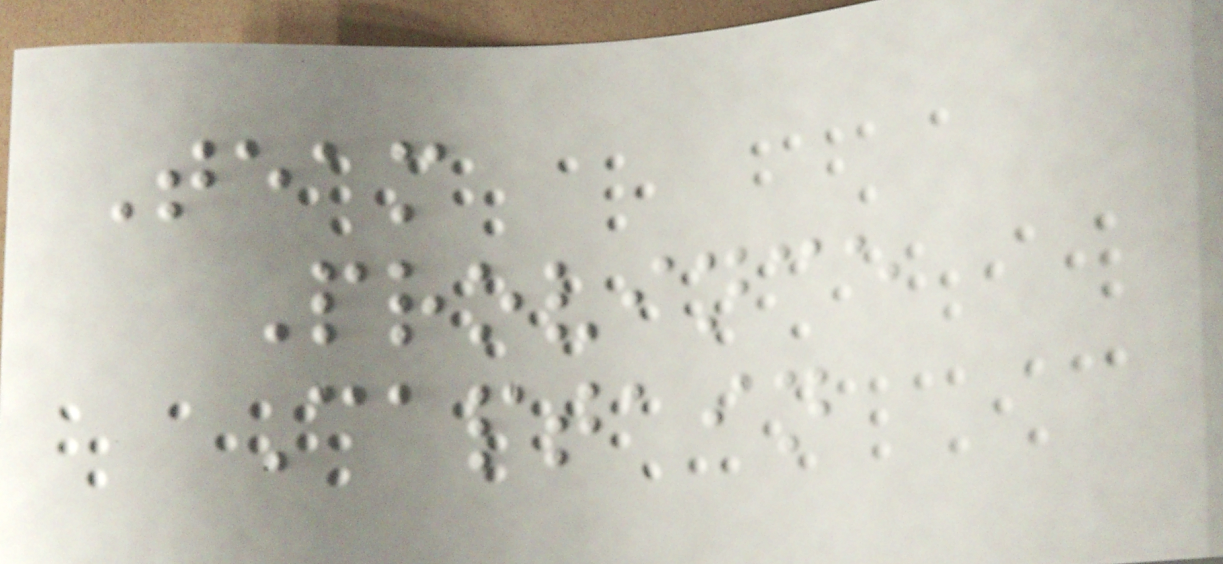Team
Province
Captain
